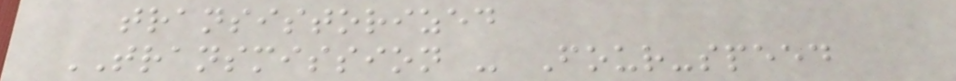transistorized
TRANSMISSION - Four-speed
